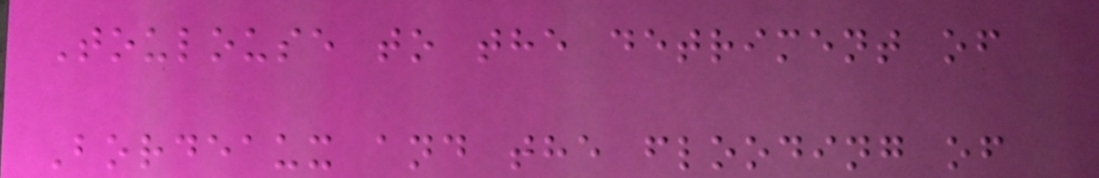Toulouse to the detriment of
Bordeaux and the flooding of
